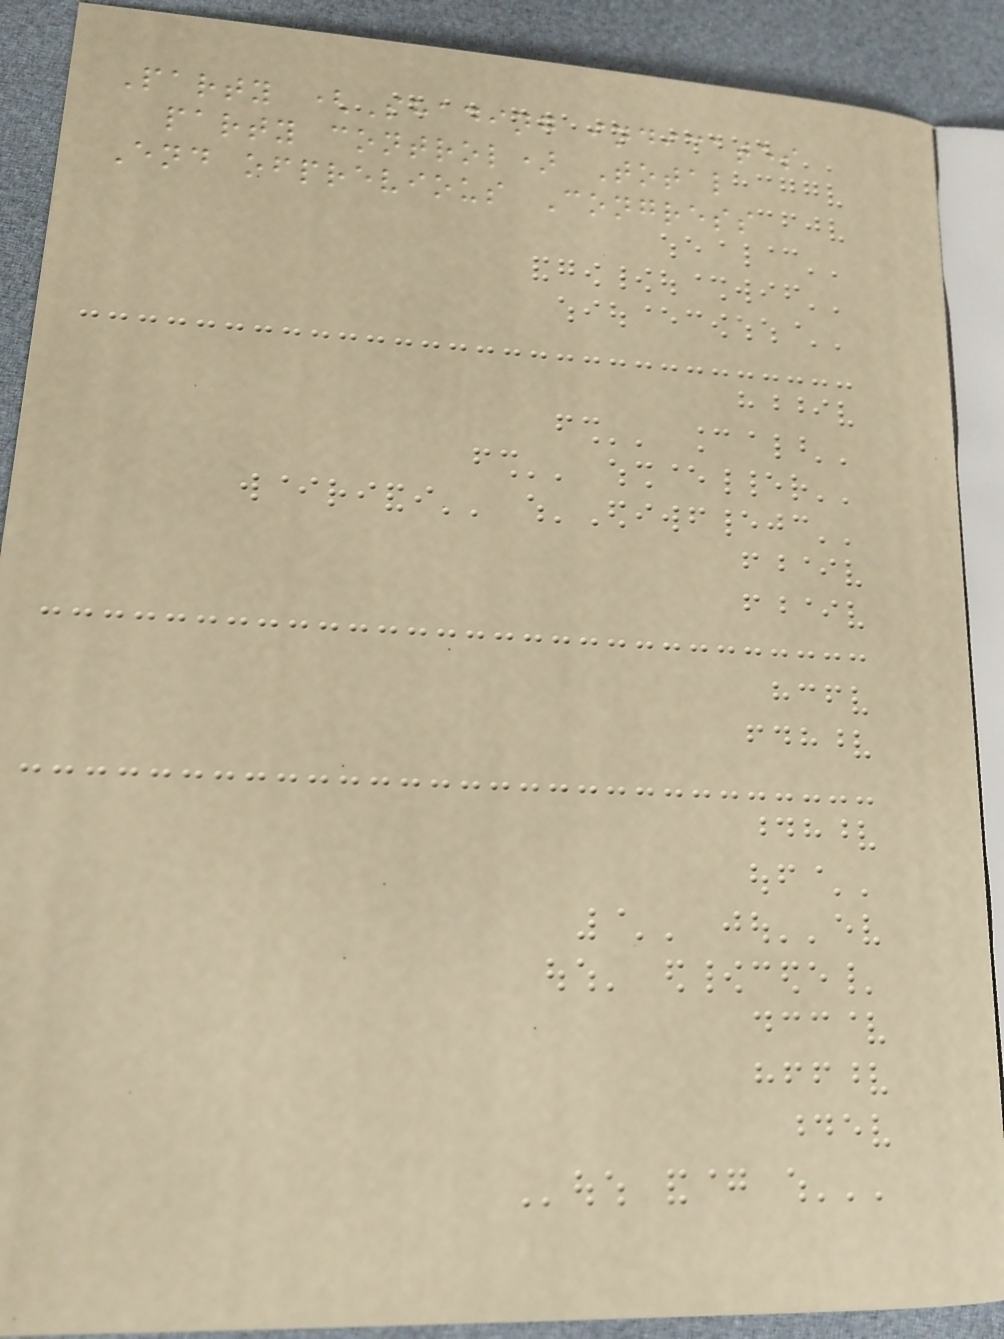Party (Shading indicates
party control) Total
End ofprevious Congress
